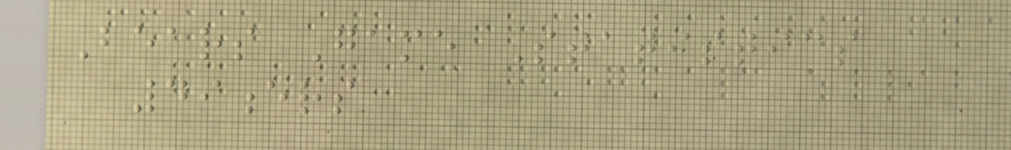Bears Game Statistics
49ers
